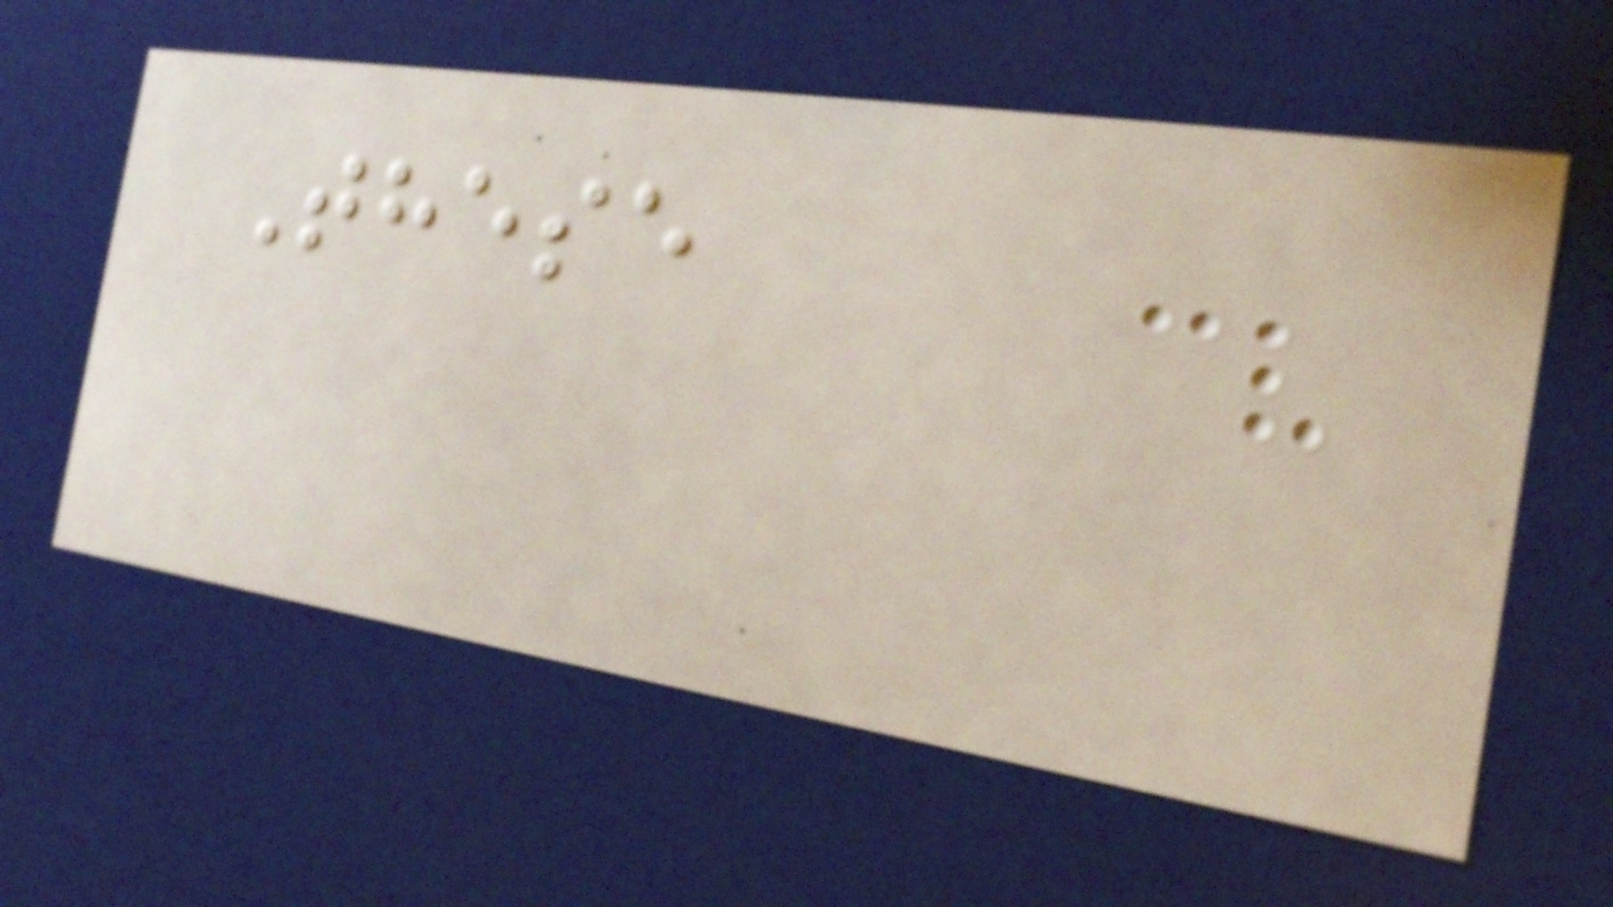These
